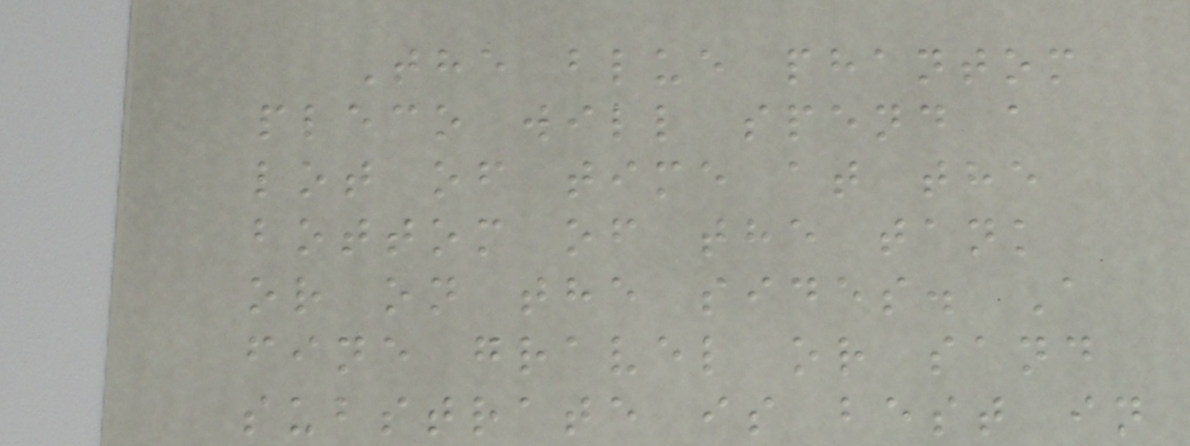The blue phantom
pleco will spend a
lot of time at the
bottom of the tank
or on the sides. A
fine gravel or sand
substrate is best in
